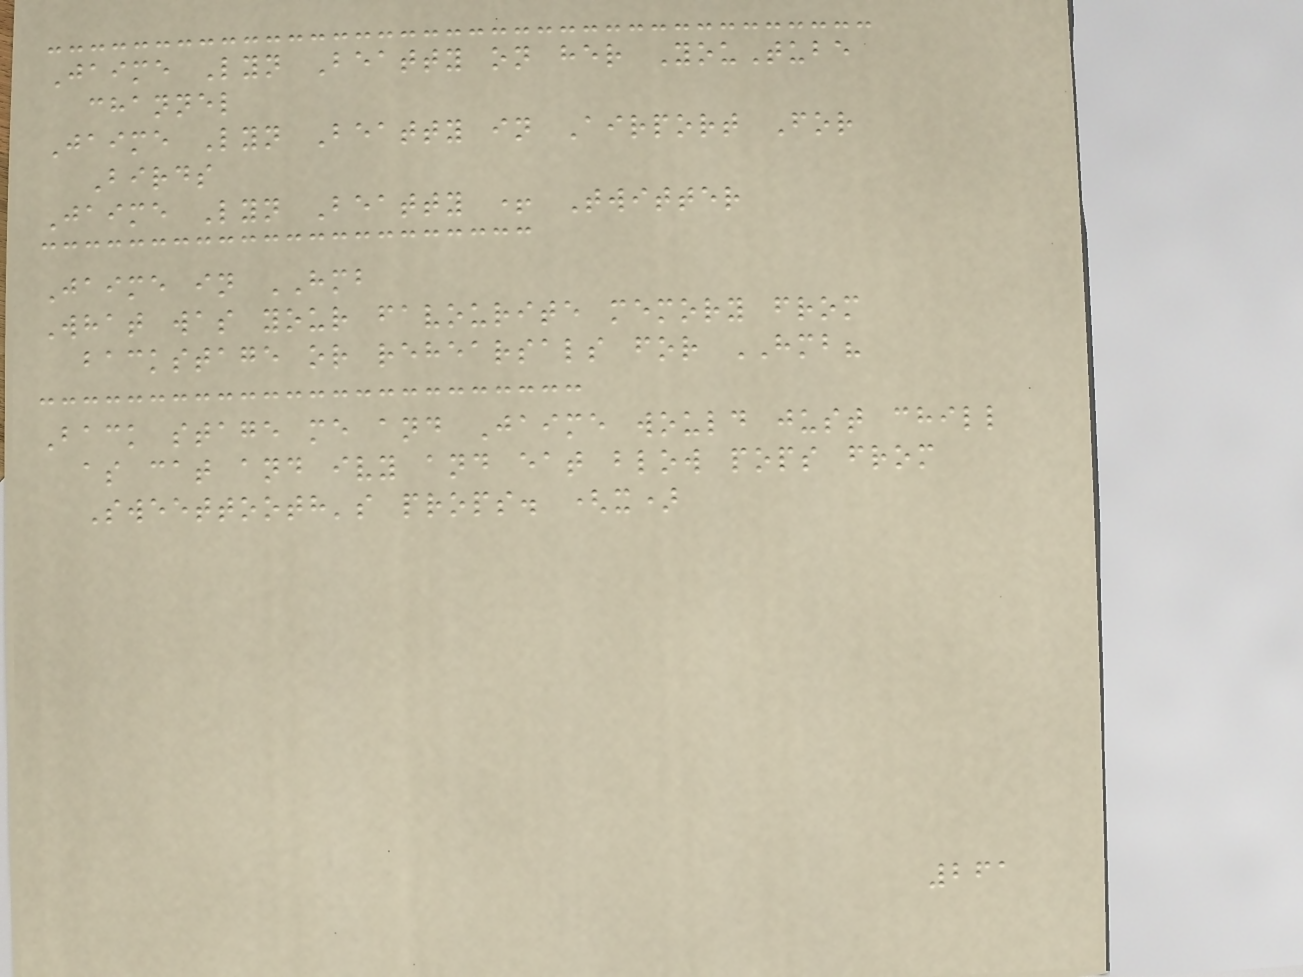Jaime Lyn Beatty on her YouTube
channel
Jaime Lyn Beatty in Airport For
Birds
Jaime Lyn Beatty + Twitter
Jaime in HMB
What was your favourite memory from
backstage or rehearsals for HMB?
Back stage me and Jaime would just chill
as cat and ivy and eat blow pops from
Sweettooth's props. (x)
261
